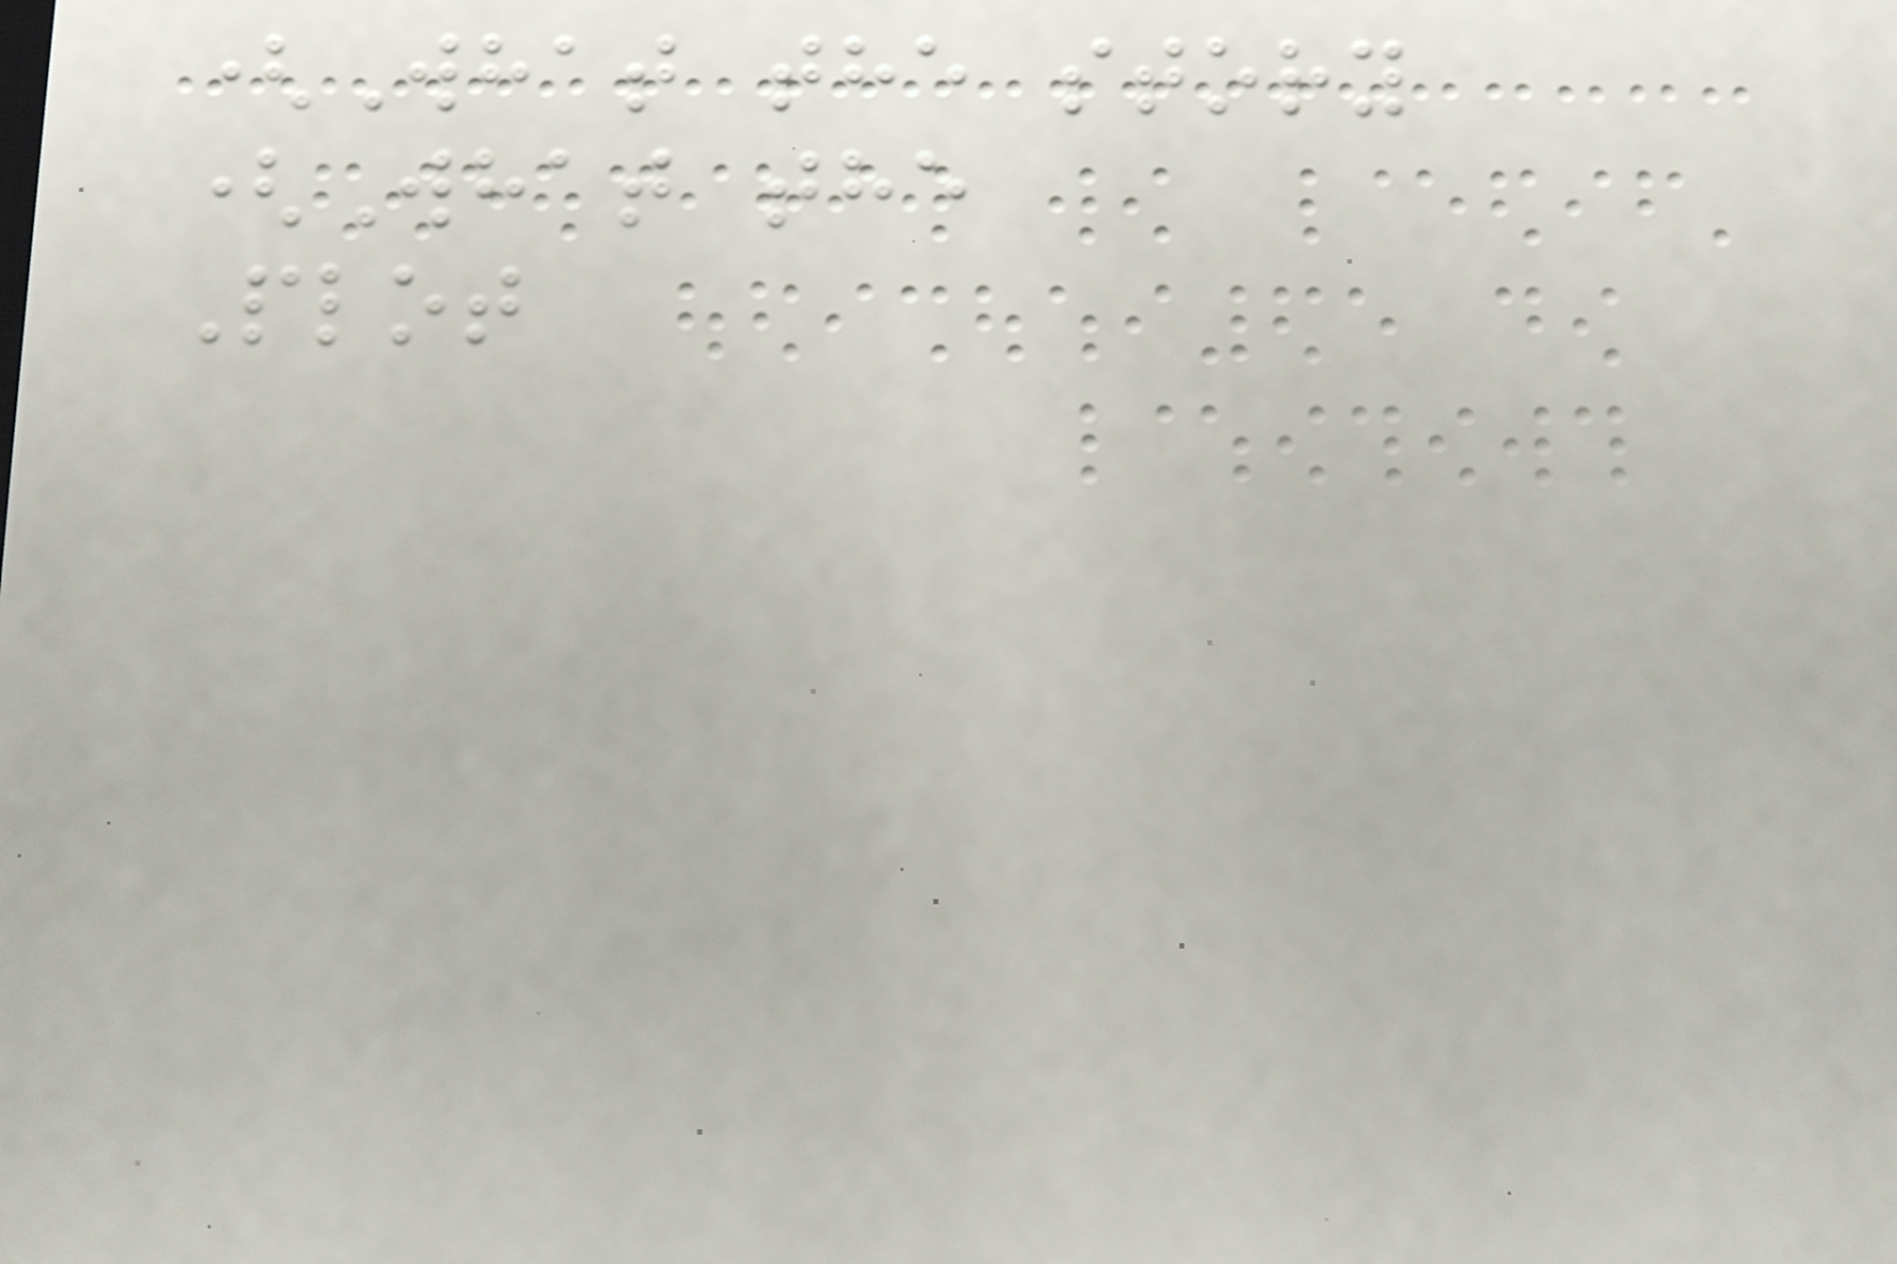(What the story
(What the
Plot
